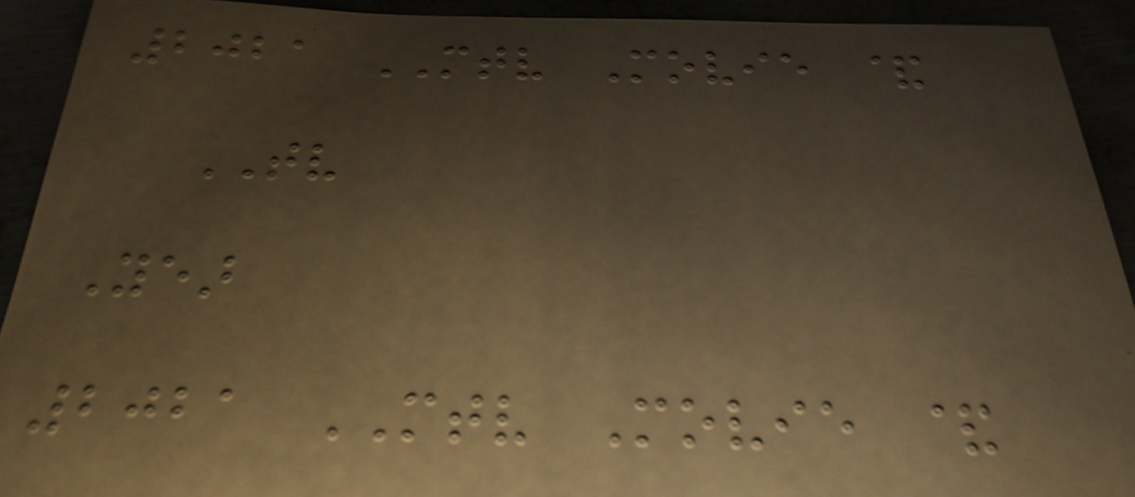2021 MTV Movie &
TV
Year
2021 MTV Movie &
